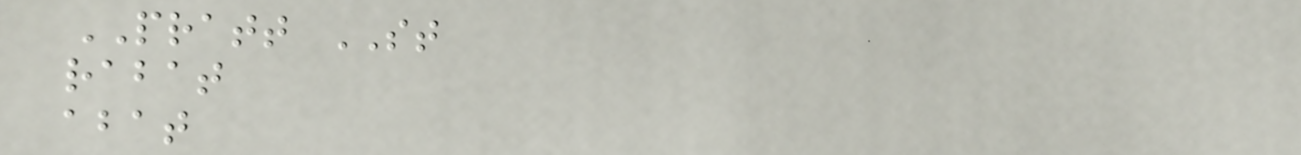PRATT ST
rabat
abat
